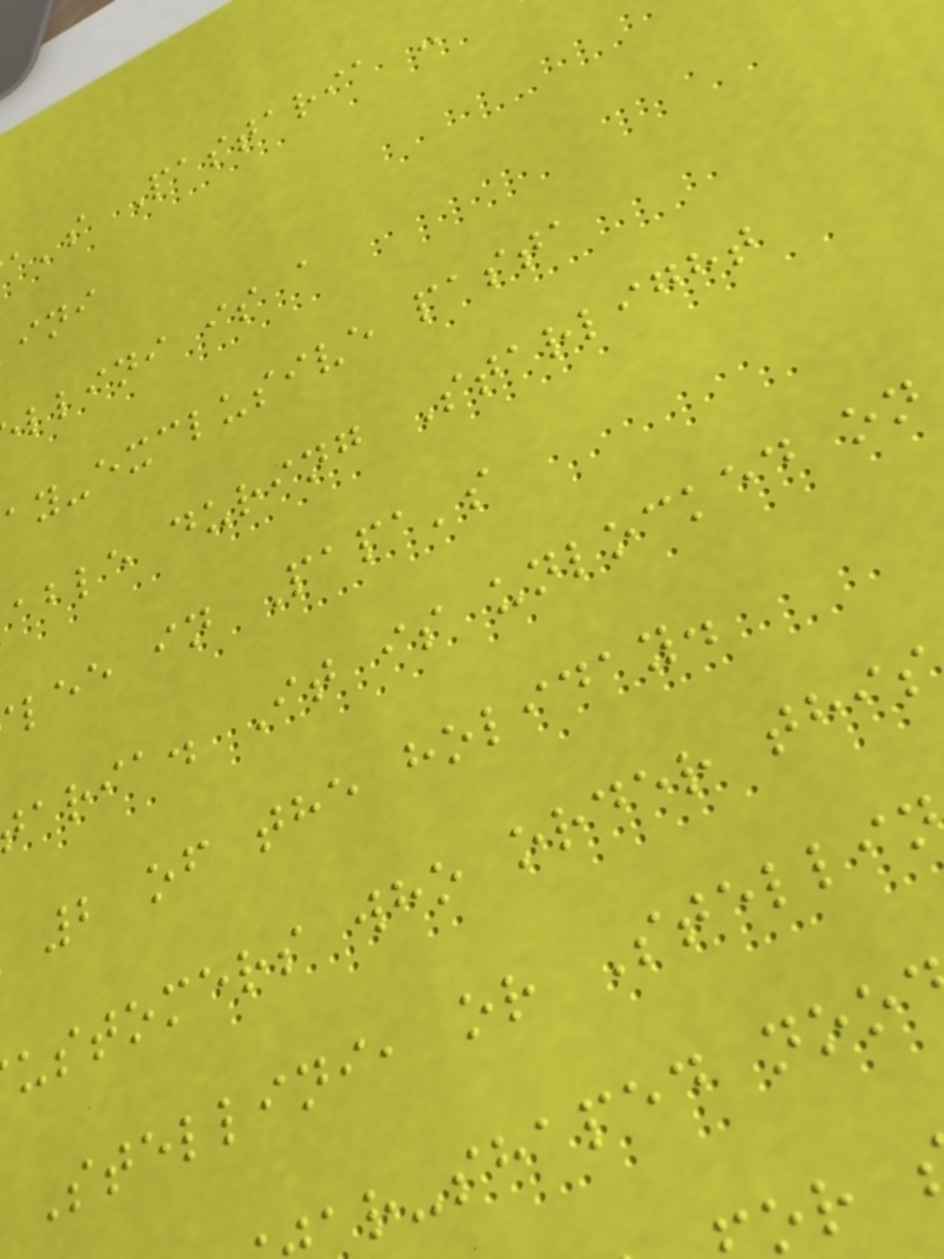a's Pastaria -
llini is a
ay-exclusive pasta
able during Starlight
lee in Papa's
aria. It is unlocked on
2 of the holiday.
ustomers who order this
Stellini, or Stelli
ar-shaped noo
